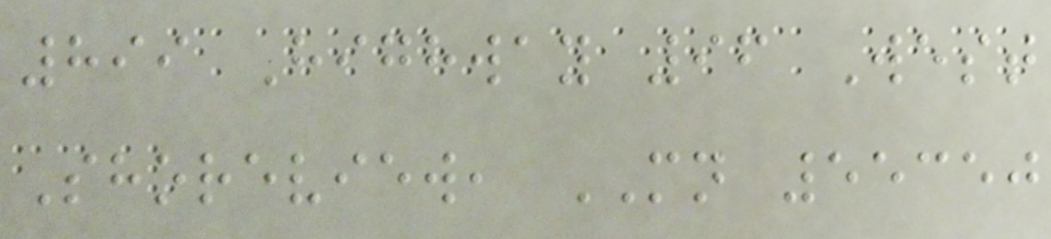899 Highway 96 West
Shoreview, MN 55350
